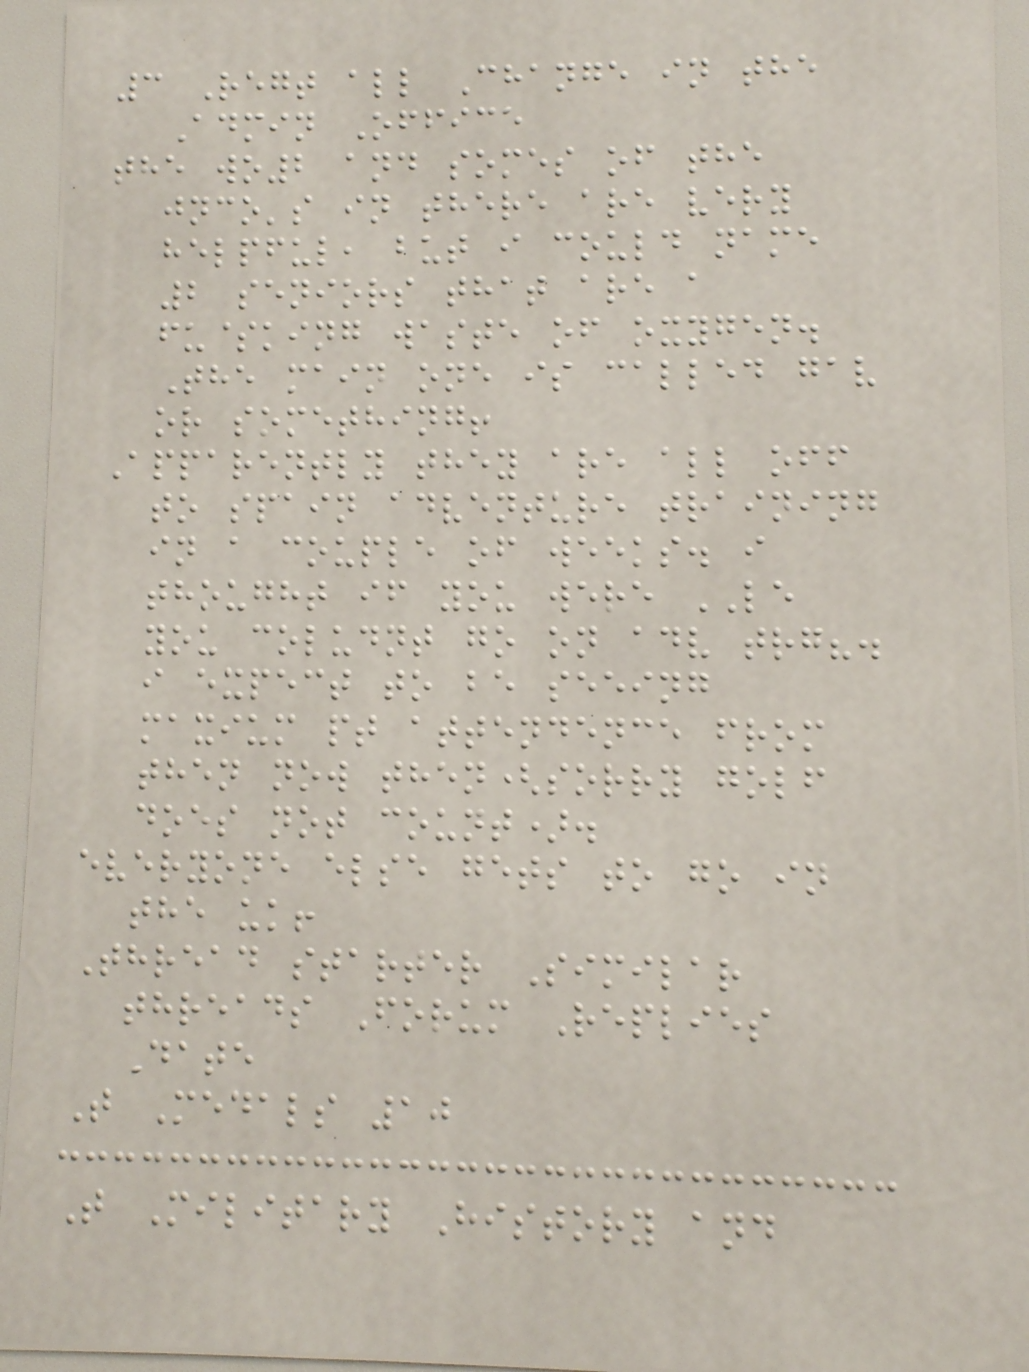3 Regt all Change in the
Admin Office
the wo2 and somes of the
jnco's in there are very
helpful, but i could name
2 seniors that are a
fu$king waste of oxygen.
The main one is called gav
or something!
Apparently they are all off
to spain adventure training
in a couple of weeks. i
thought if you were LE
you coludnt go on adv trg?.
i expect to be seeing
maxium pt attendence from
then now then(sorry golf
does not count).
everyone else gets to go in
the uk!
Thread starter Similar
threads Forum Replies
Date
T Medals 10
T Military History and
